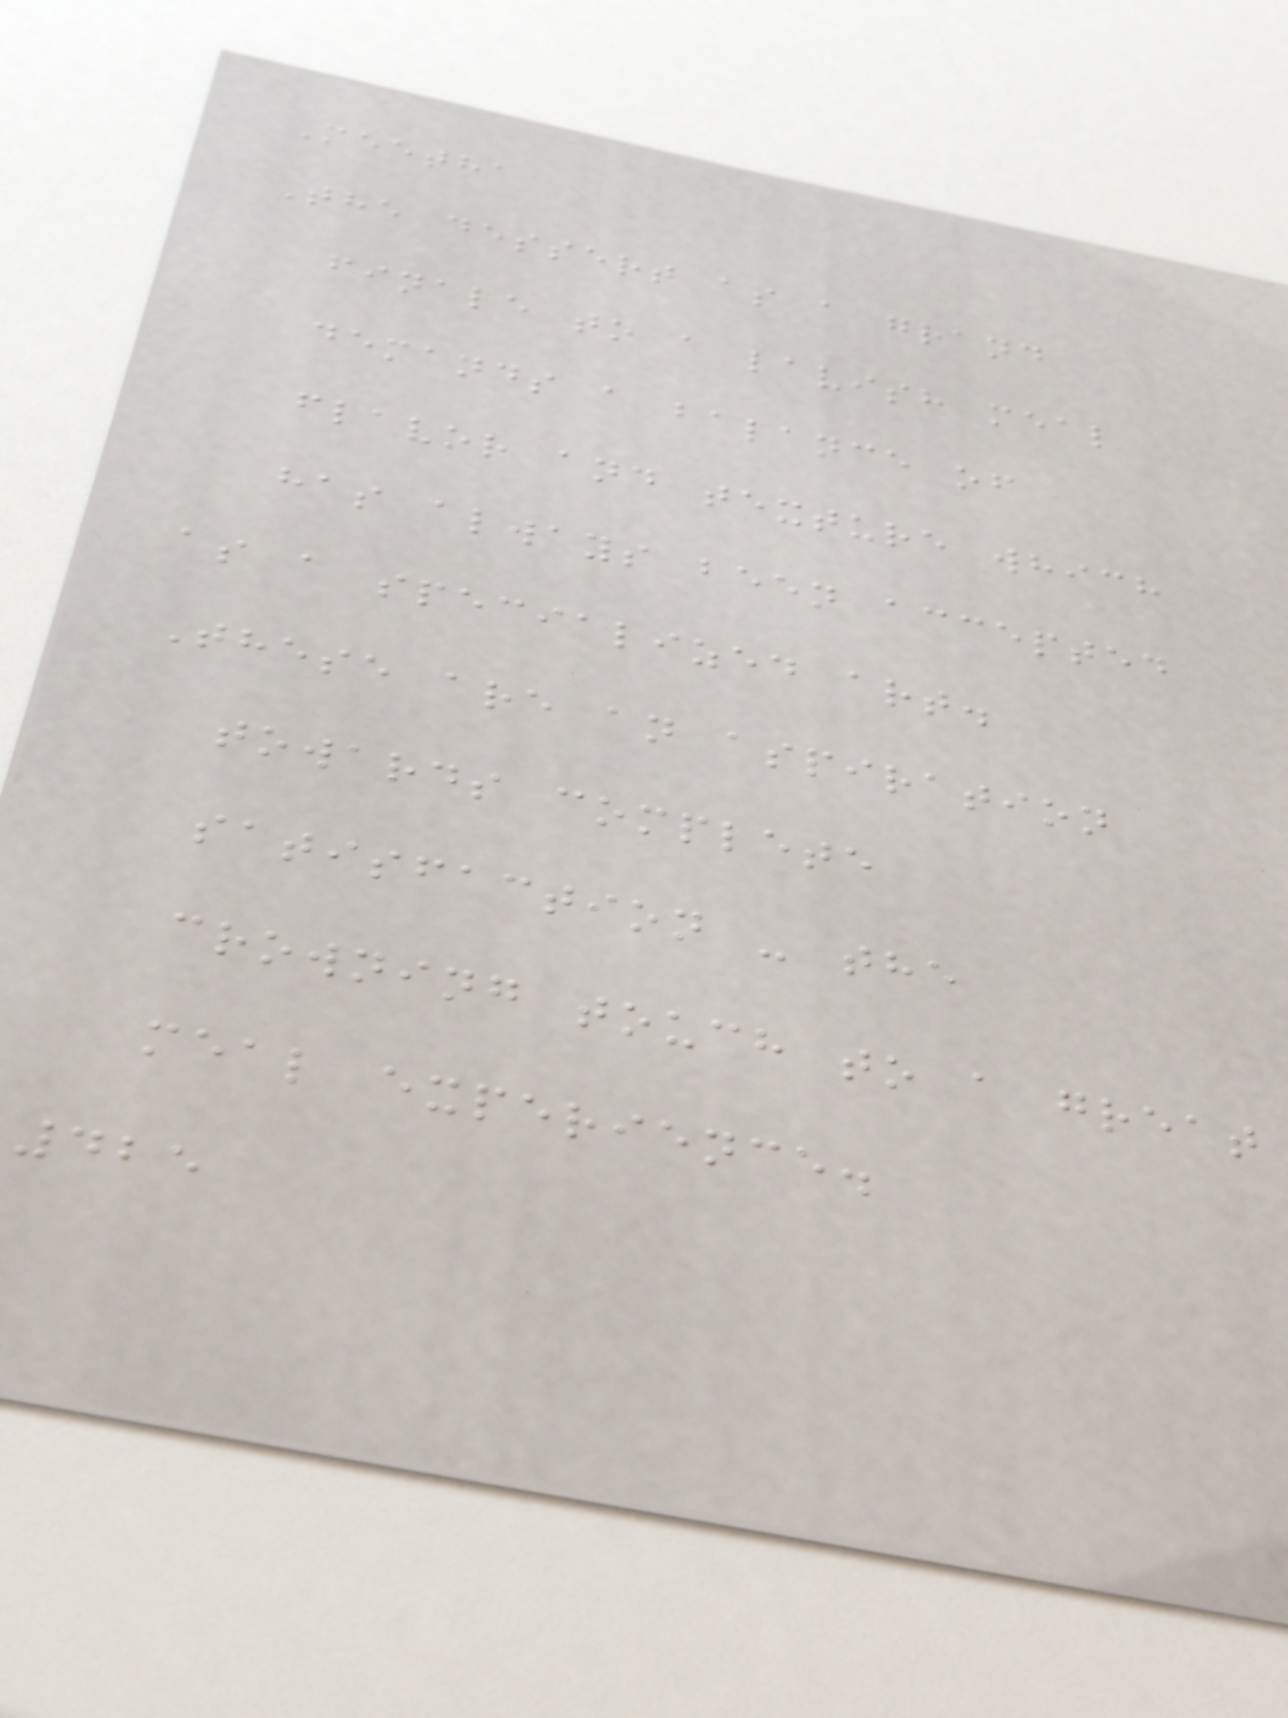Meetha
The dessert as a grand
finale to a lavish meal
demands a balance of
flavor and texture which
has always been accepted
as a specialized art.
These are an aspiration
towards complete
satisfaction - the
crowning touch to a great
meal experience.
425
